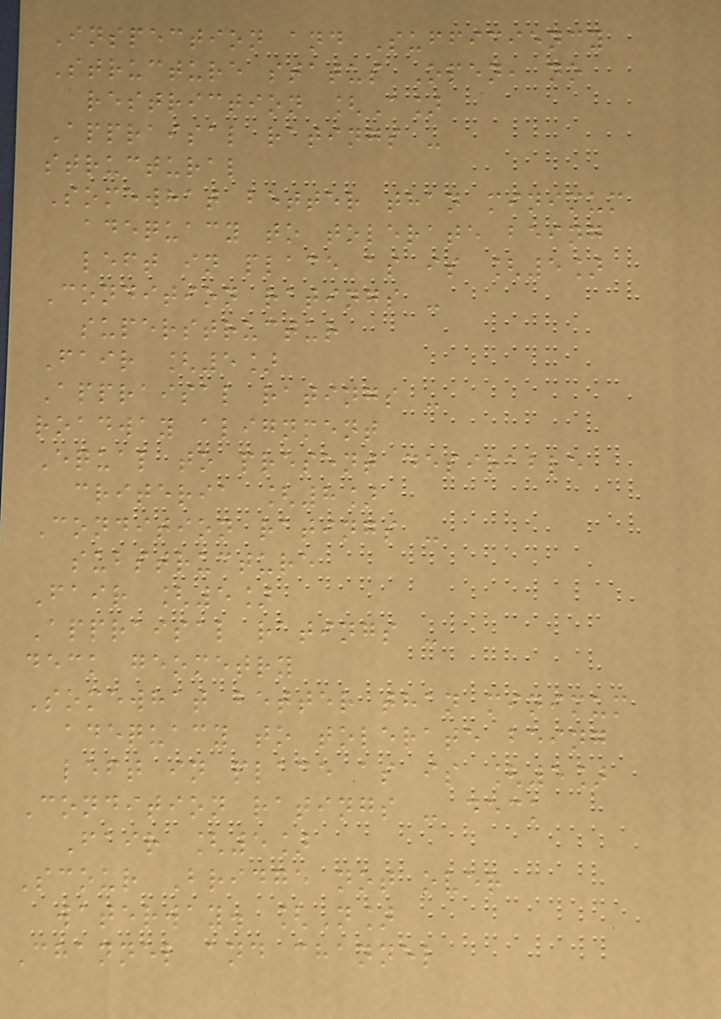Inspection and Sufficiency
Structure status Open, no
restriction [A]
Appraisal ratings -
structural
Somewhat better than minimum
adequacy to tolerate being
left in place as is [5]
Condition ratings -
superstructur
Fair [5]
Appraisal ratings -
roadway alignment
Equal to present desirable
criteria [8]
Condition ratings -
substructure
Fair [5]
Appraisal ratings -
deck geometry
Somewhat better than minimum
adequacy to tolerate being
left in place as is [5]
Condition ratings - deck
Fair [5]
Scour Bridge not over
waterway. [N]
Channel and channel
